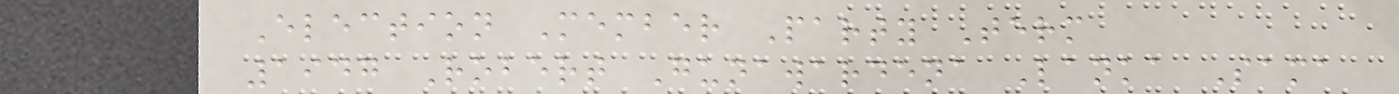Election Member Party Term
1947 Robert Gunawardena Lanka Sama
